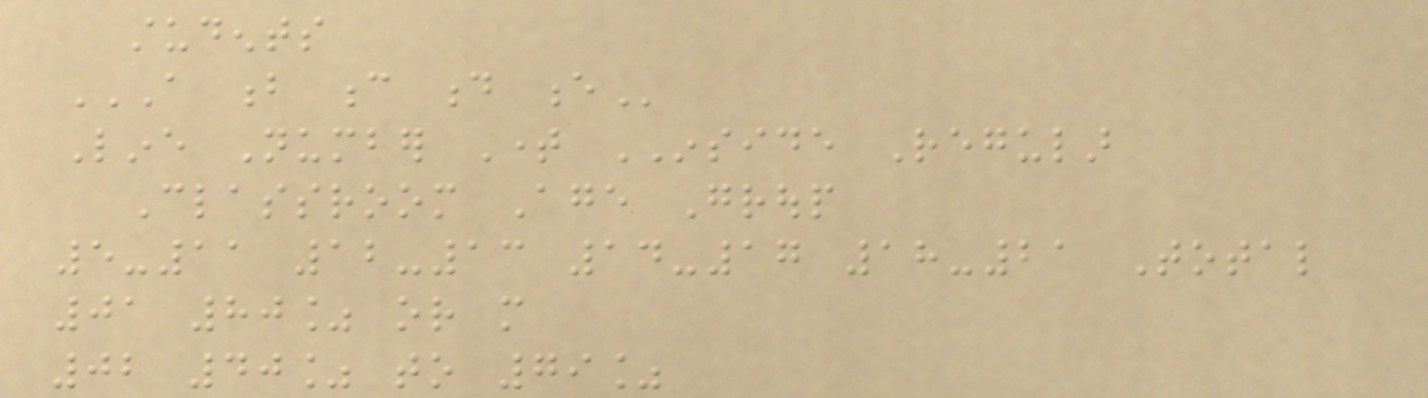students
A B C D E
Line Number Time INSIDE Regular
Classroom Age Group
5-11 12-13 14-17 18-21 Total
01 80% or more
02 40% to 79%
